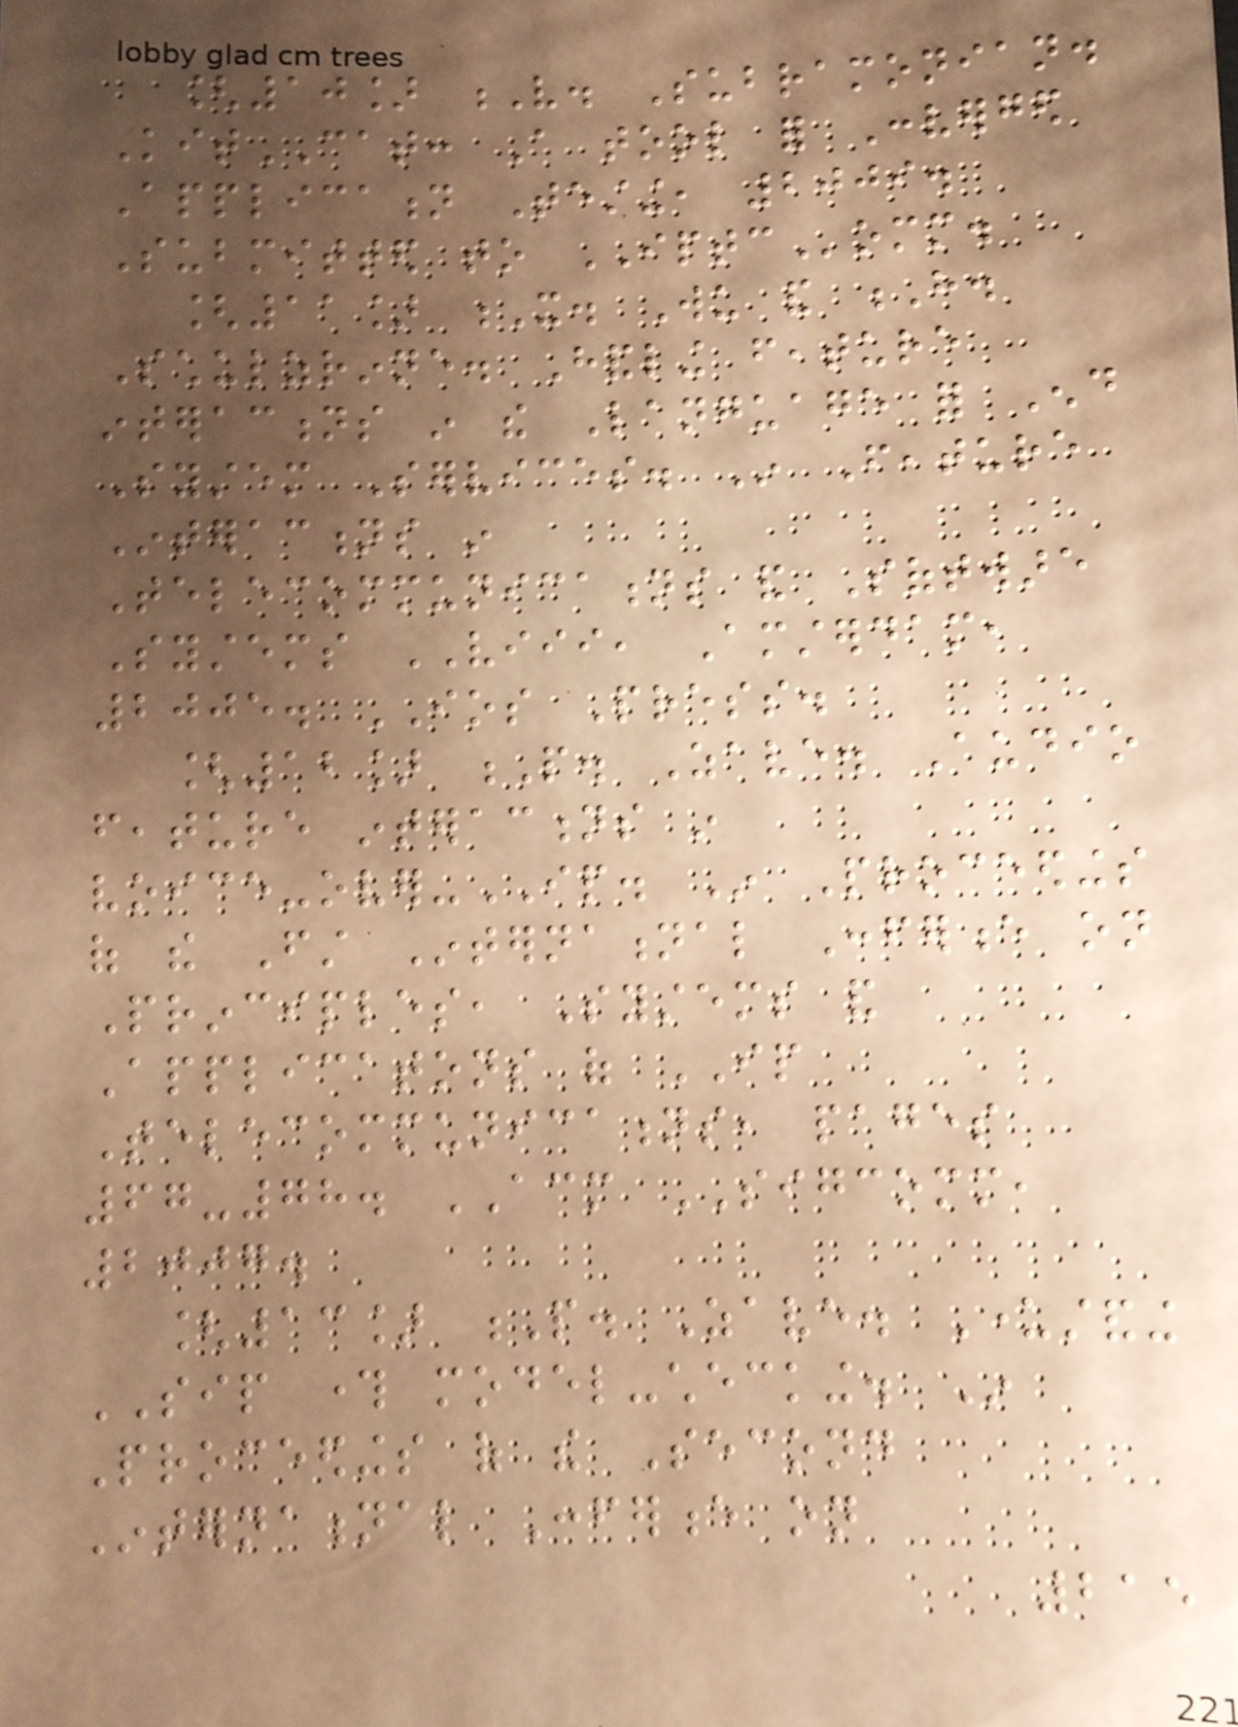[10] V. Subramonian.
KitCAT: A tool for Converged
Application Testing, 2009.
Submitted to IPTComm.
[11] X. Wu and H.
Schulzrinne. Handling feature
interactions in the Language for End
System Services. In Feature
Interactions in
Telecommunications and Software
Systems VIII, Amsterdam,
2005. IOS Press.
[12] P. Zave. Audio
feature interactions in
voice-over-IP. In Proceedings
of the First International Conference on
Principles, Systems and
Applicatons of IP
Telecommunications, pages
67-78. ACM SIGCOMM,
2007.
[13] P. Zave. Understanding
SIP through model-checking. In
Proceedings of the Second
International Conference on
215
